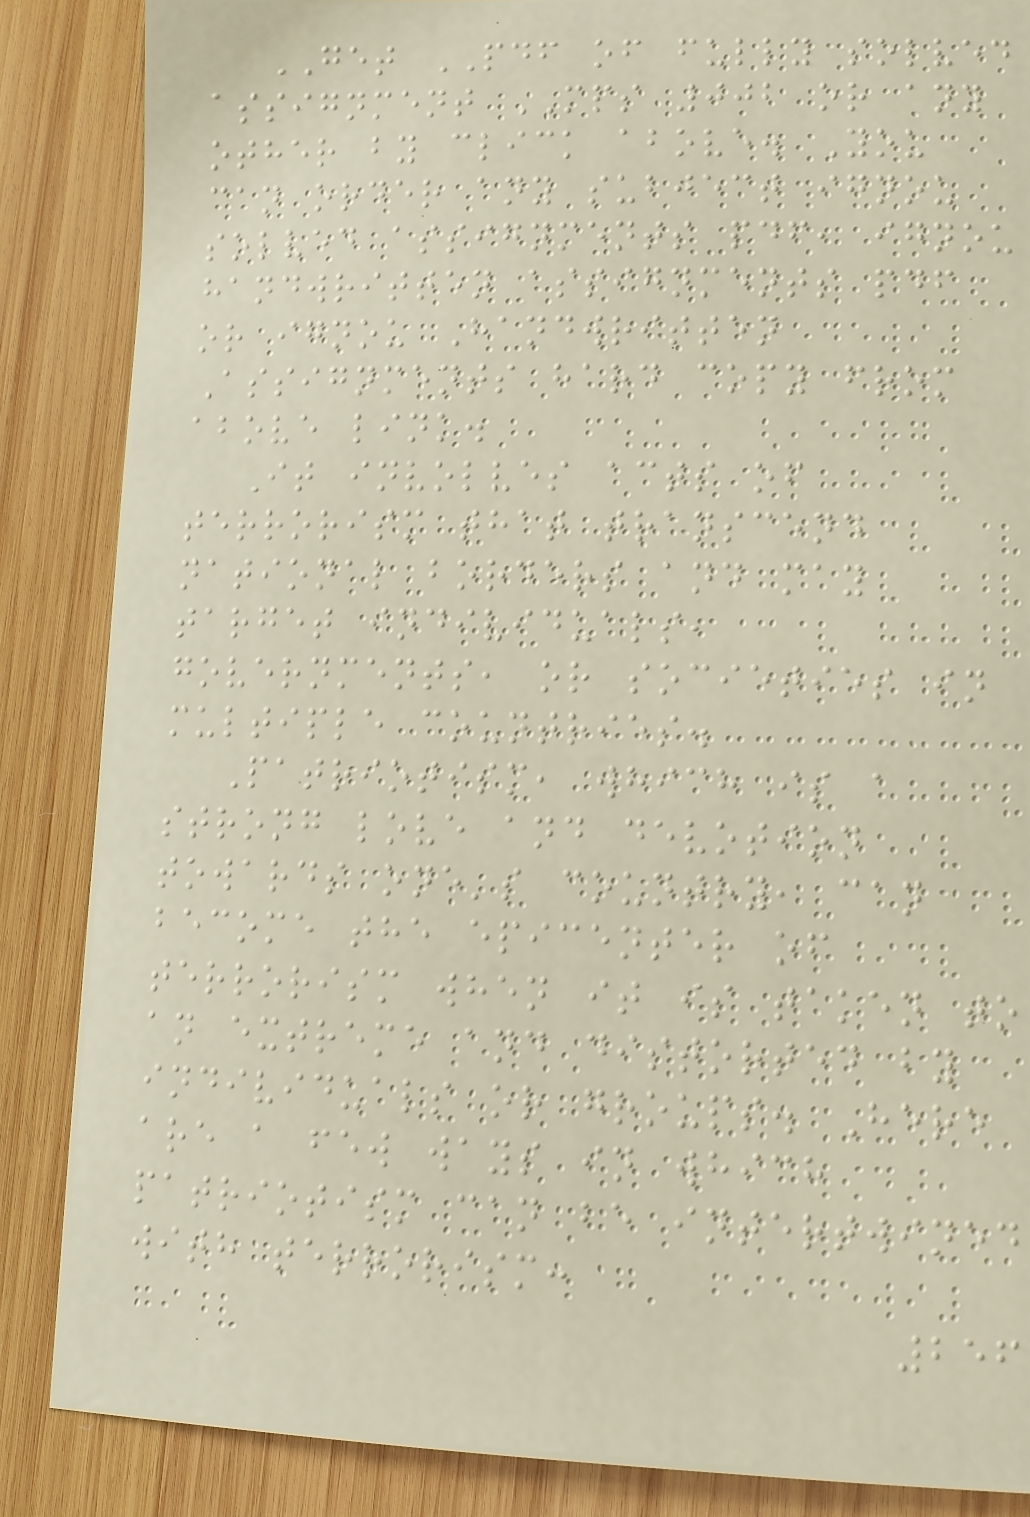GET PDF of fully solved
assignment MPS 002 or any
other by click above. You
can order any subject ignou
solved assignments pdf, ignou
handwritten assignments pdf
or ignou Handwritten
Assignments hard copy from
above link.
It involves acts of
terrorism that transcend
national borders and may
target individuals,
governments, or societies in
multiple countries.
Patriotism, which is a
strong love and devotion
towards one's country, can
become the epicenter of
terrorism when it is taken to
an extreme and distorted by
individuals or groups. Here
are a few ways in which
patriotism can be intertwined
with terrorism:
256
